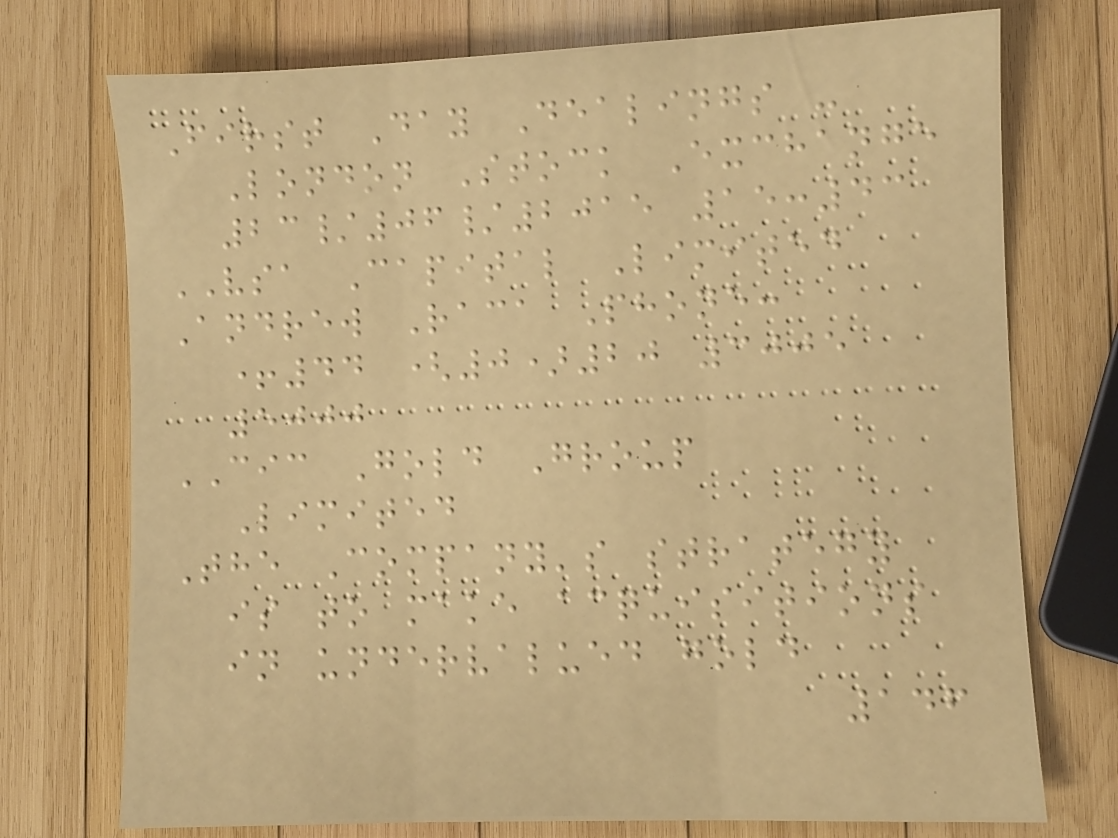First Day Dealings -
London Stock Exchange
23/06/2015 15:43
VSA Capital Limited
Andrew Raca Phone:
+44 (0)20 3005
5000
CIC Gold Group
Limited
The Company's strategy
is to make acquisitions
in undervalued gold
146
